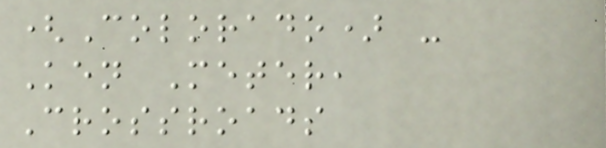(Colorado) -
Ken Meter,
Crossroads
